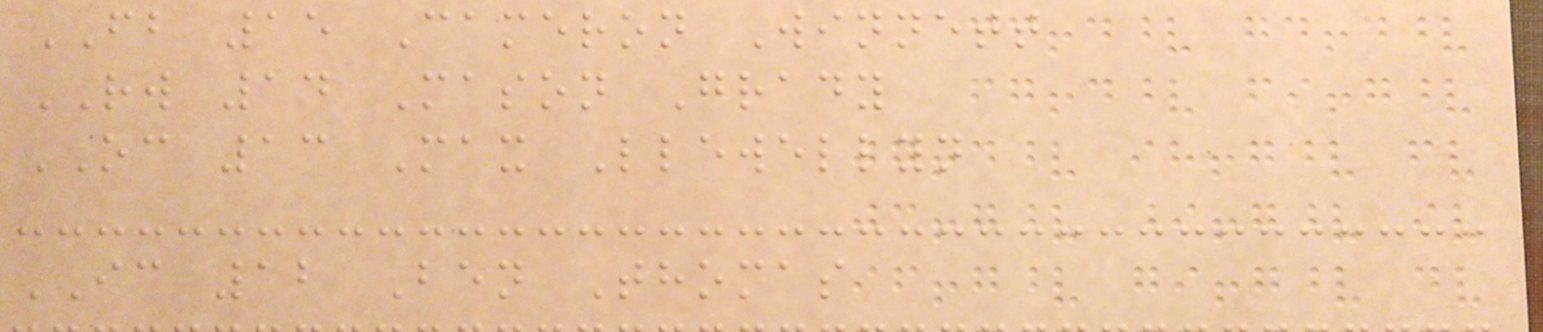FB 15 Cameron Winnett
RW 14 Mason Grady
OC 13 Max Llewellyn
IC 12 Ben Thomas
